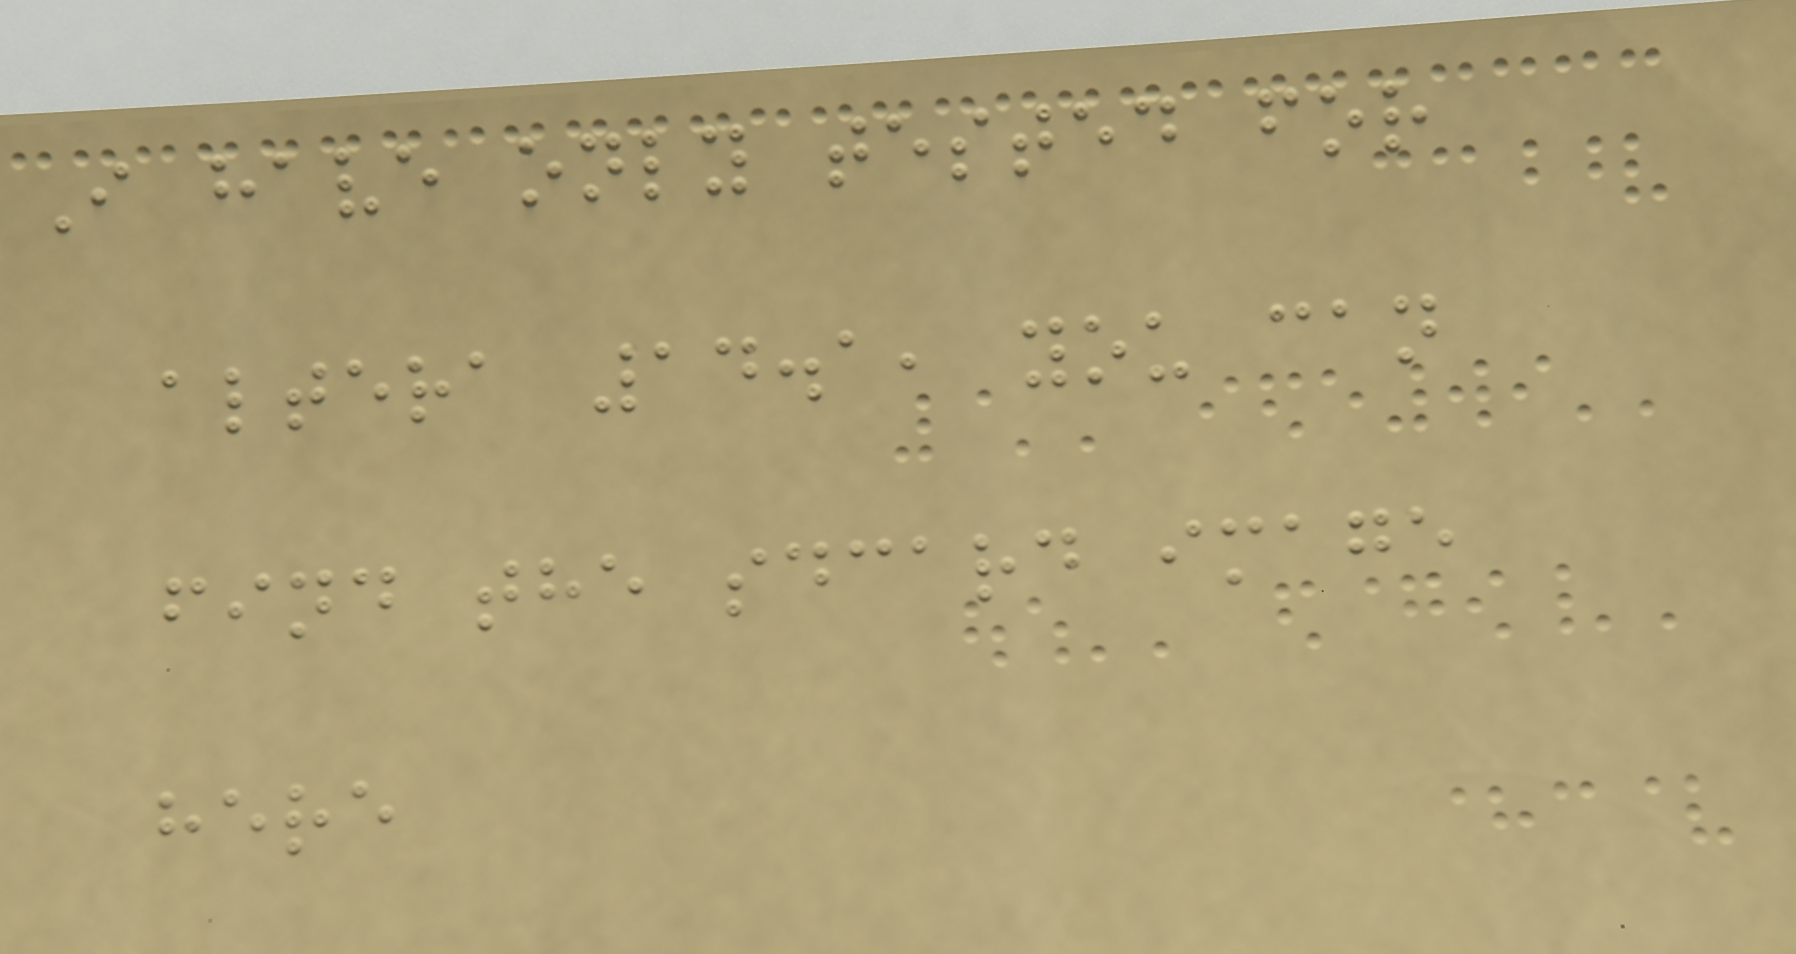I have only tested for
altera 14.1, you can
find the sdcard image
here
